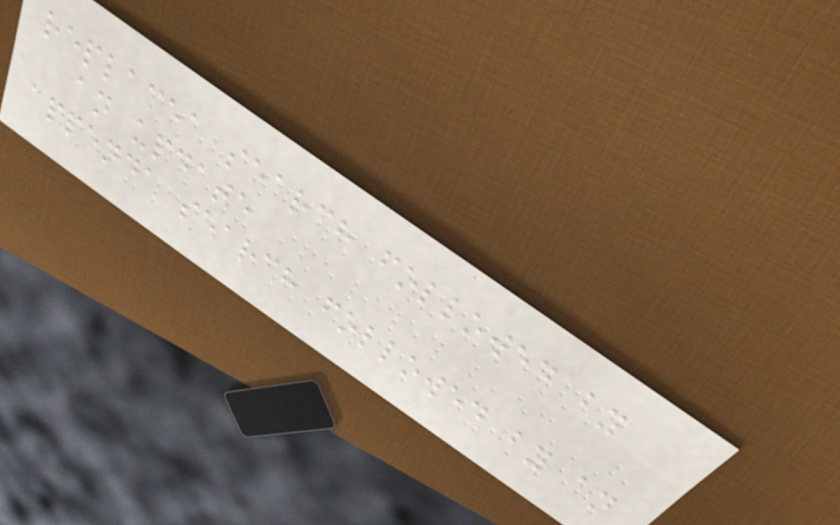replacea search followed by
an update
appenda search followed by an
